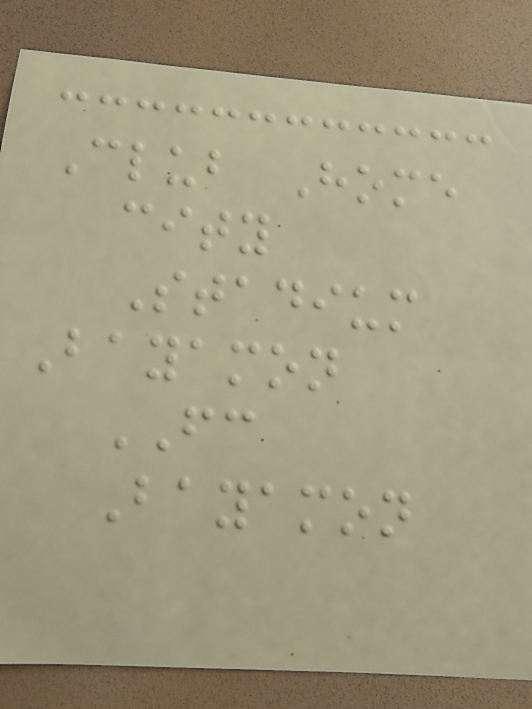Club Home
city
Stadium
Bayamon
FC
Bayamon
